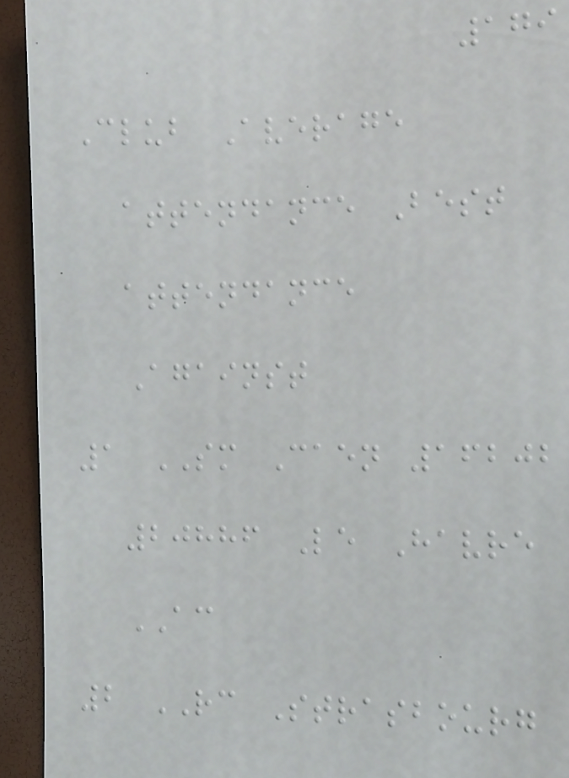179
Club Average
attendance Best
attendance
Against
1 SM Caen 16202
20886 Le Havre
AC
2 RC Strasbourg
